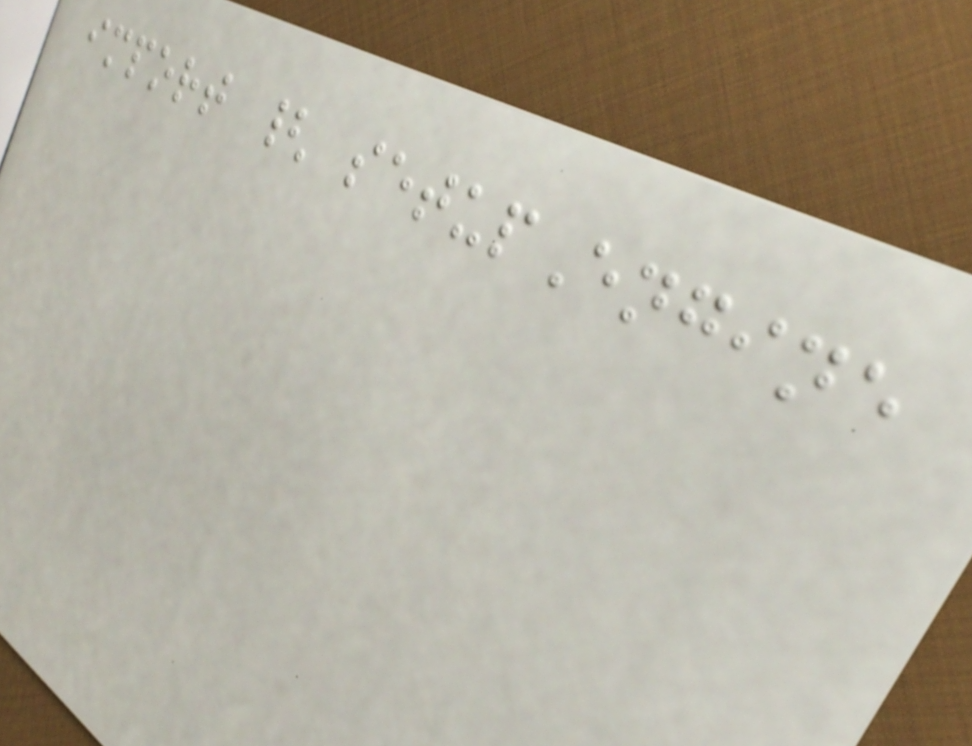import { setupEngine
